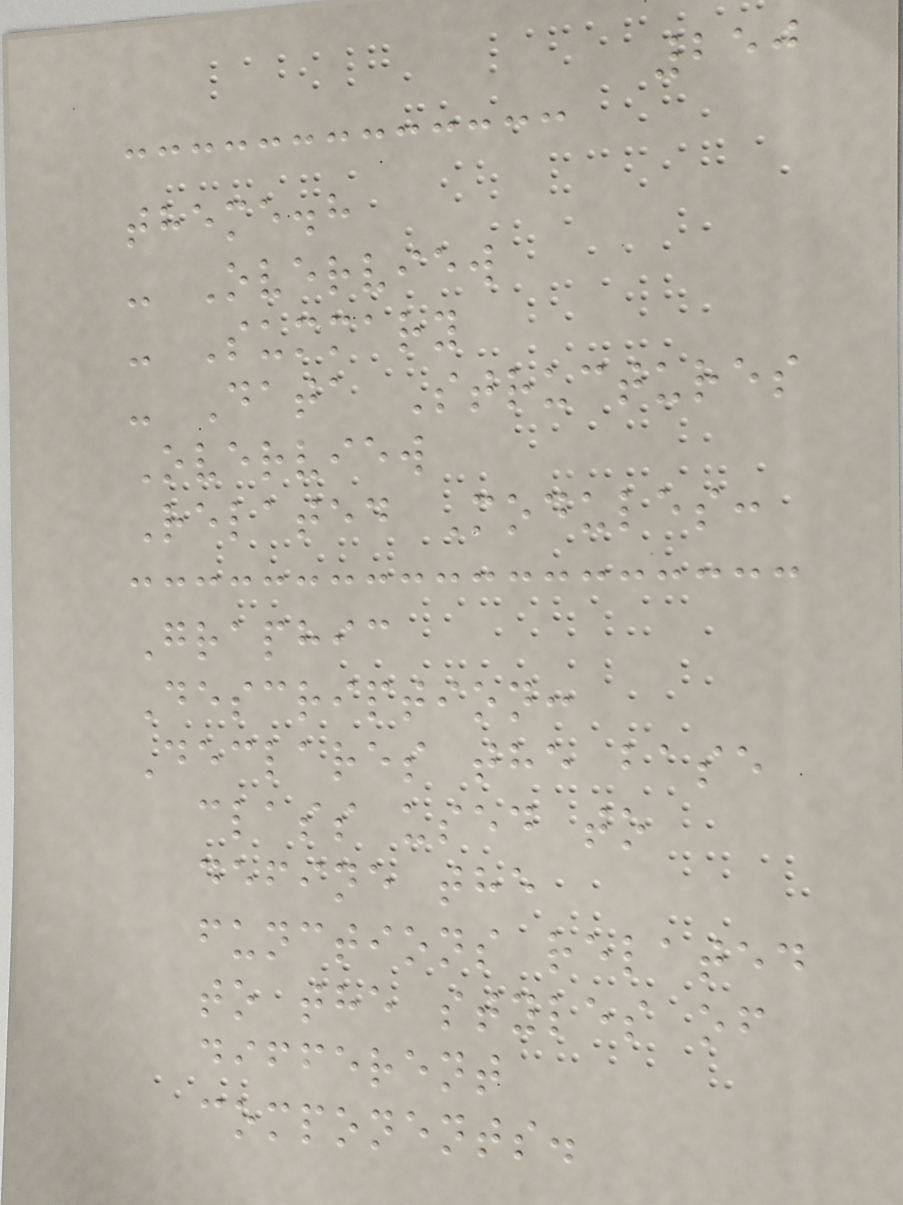250
theme.h
- Overview
- Summary
- Data Structures
Overview
Related Modules:
Graphic
Description:
Declares the base
class used to
define the
functions related
to the styles of
different
components.
